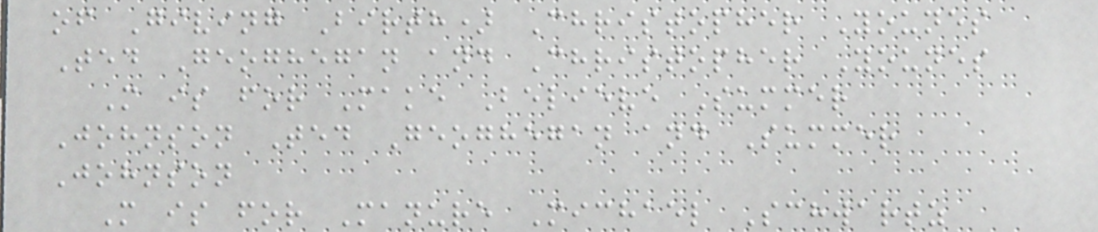of Giving Birth) Christopher Younes
Ted Geoghegan and Christopher Younes
M is for Make Believe Summer
Johnson Ted Geoghegan and Summer
Johnson
M is for Manure Michael Schwartz
